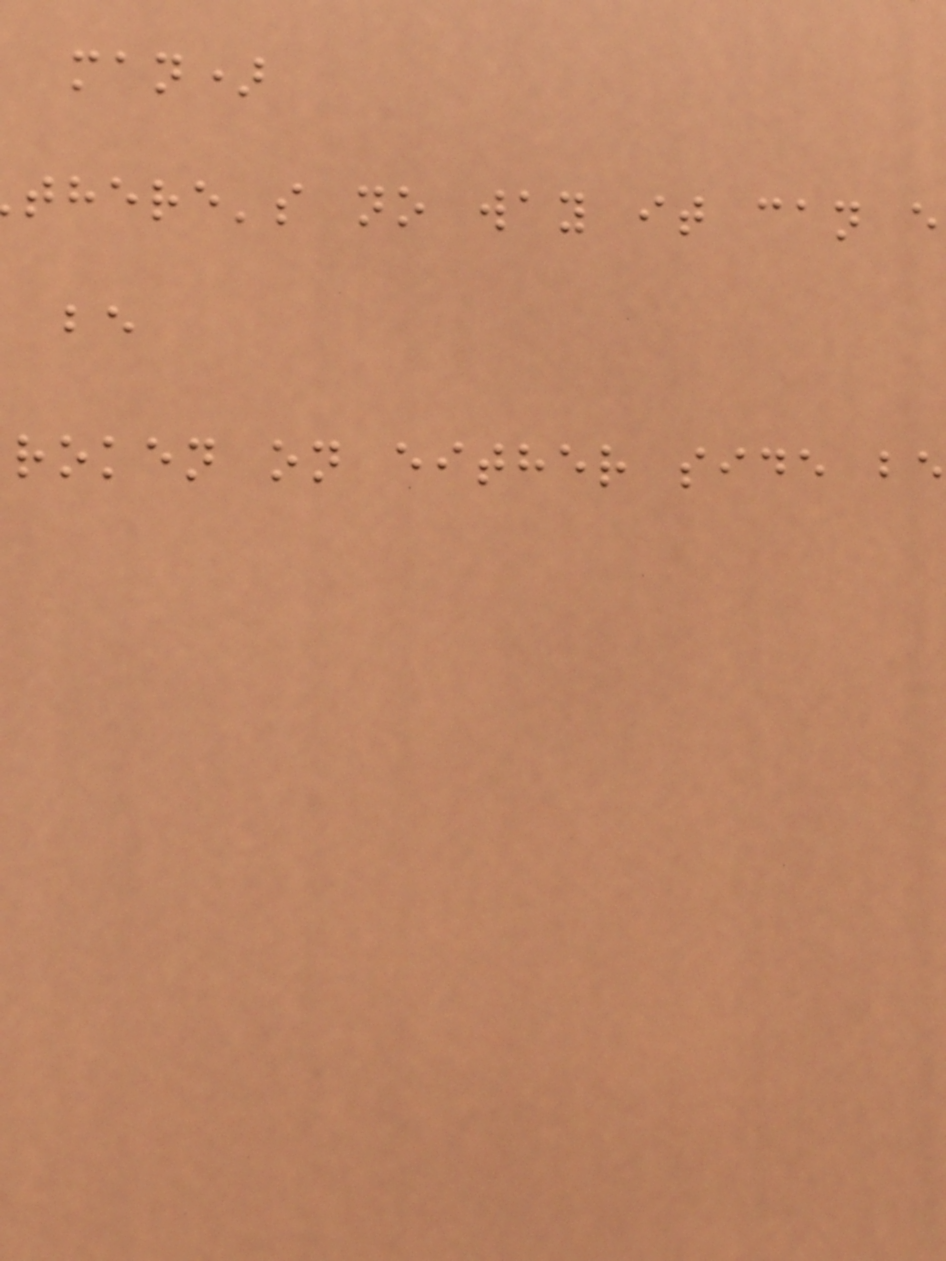man)
there's no way it can e
be
roken on either side be
